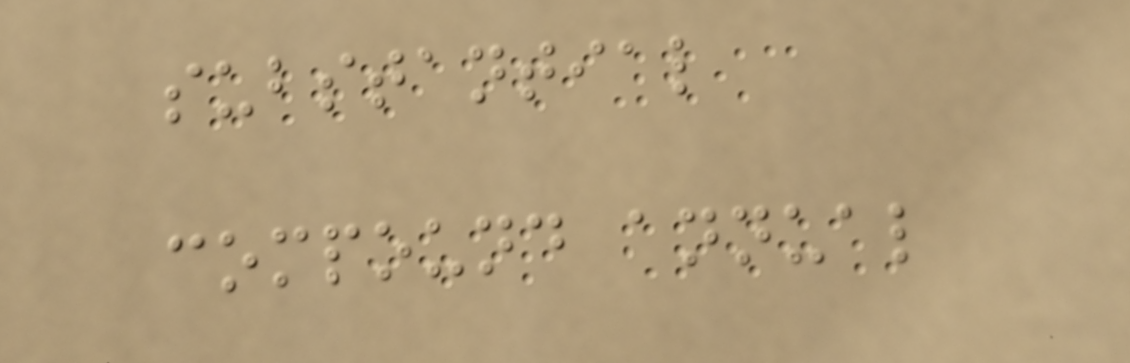substantial
compound annual
